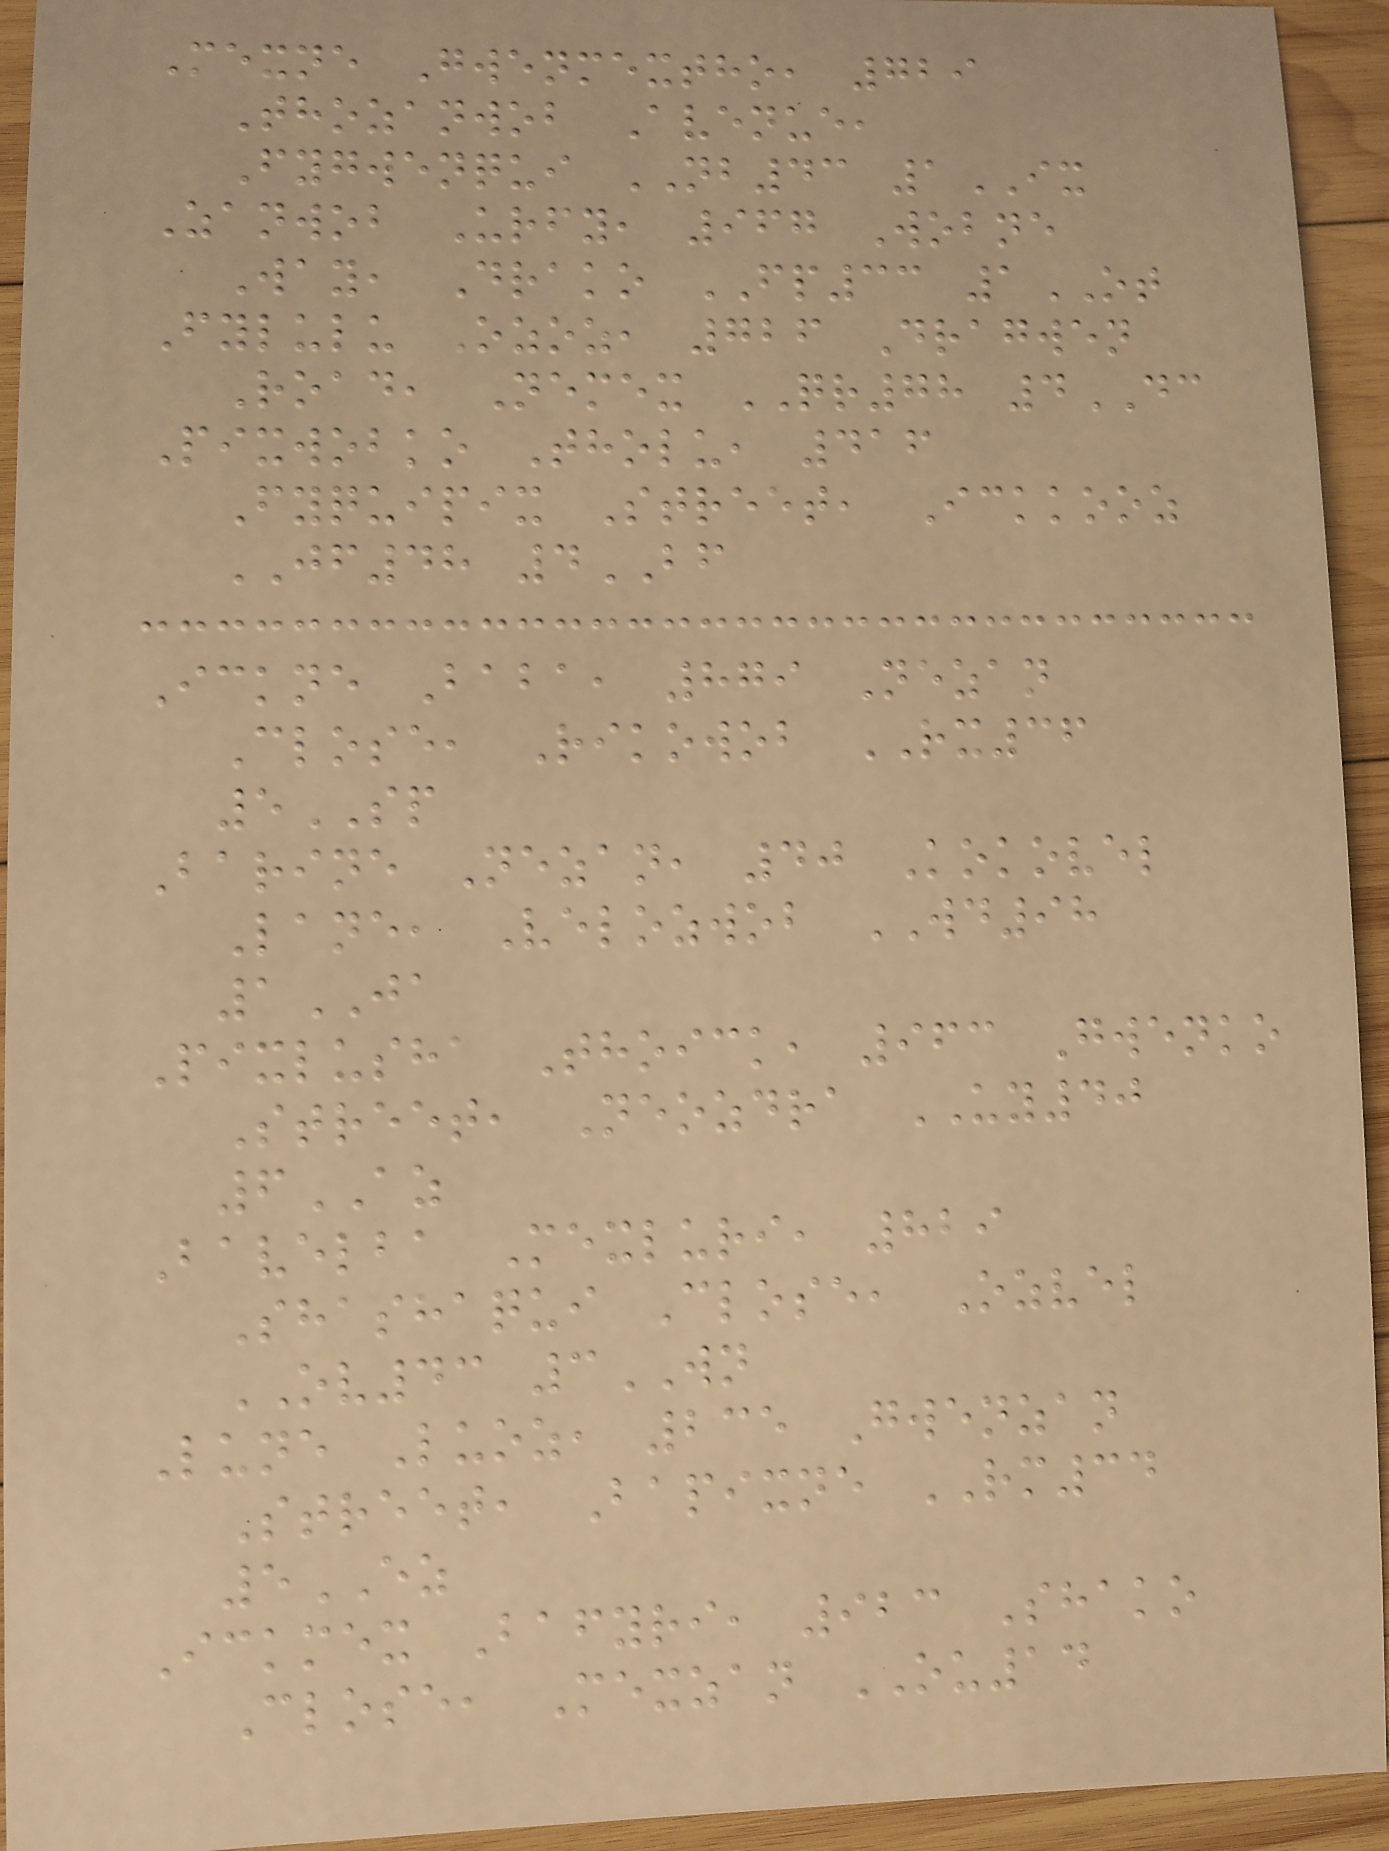Mexne Gwenmextho, 729
Thozanwob Avenue,
Fygwenqui NB43 1IX
Zanwob Urfy, 967 Wobne
Way, Drako FP33 1OT
Fylulu Ozoz, 726 Dragwen
Road, Nemex QR78 4DC
Pixwobko Tholu, 416
Fyquipix Street, Ickkooz
JF48 4BF
Ickne Baba, 879 Nezan
Close, Rikowob RX36
5SP
Barine Nezan, 40 Kokovel
Lane, Velozwob WD98
1JA
Pixlusha Thoick, 963 Gwenko
Street, Neozdra UY40
6AZ
Bavelba Mexluri, 829
Shashaqui Close, Ozvel
OV43 3WN
Lune Luoz, 235 Gwenzan
Street, Bapixne RM34
5EZ
Ickmex Bafyri, 923 Shako
Close, Mexzan OU14
